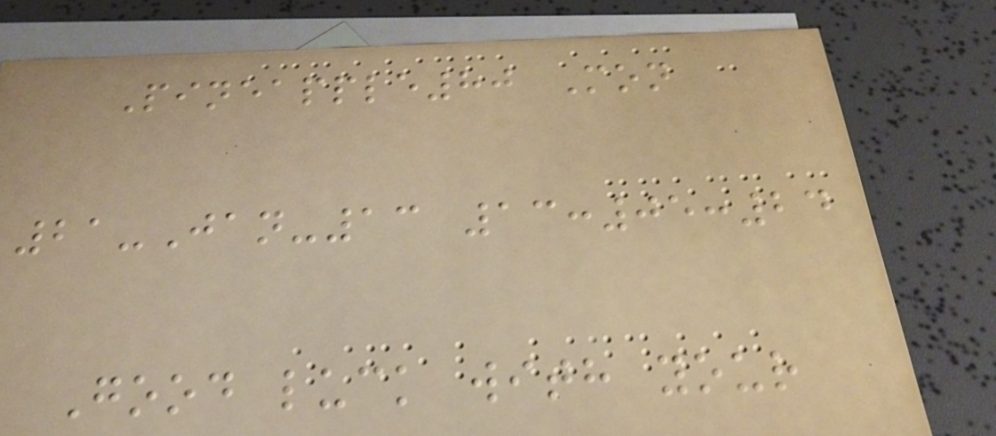Pineapple80 Mon
21-Jan-13 13:05:24
Good luck with your
